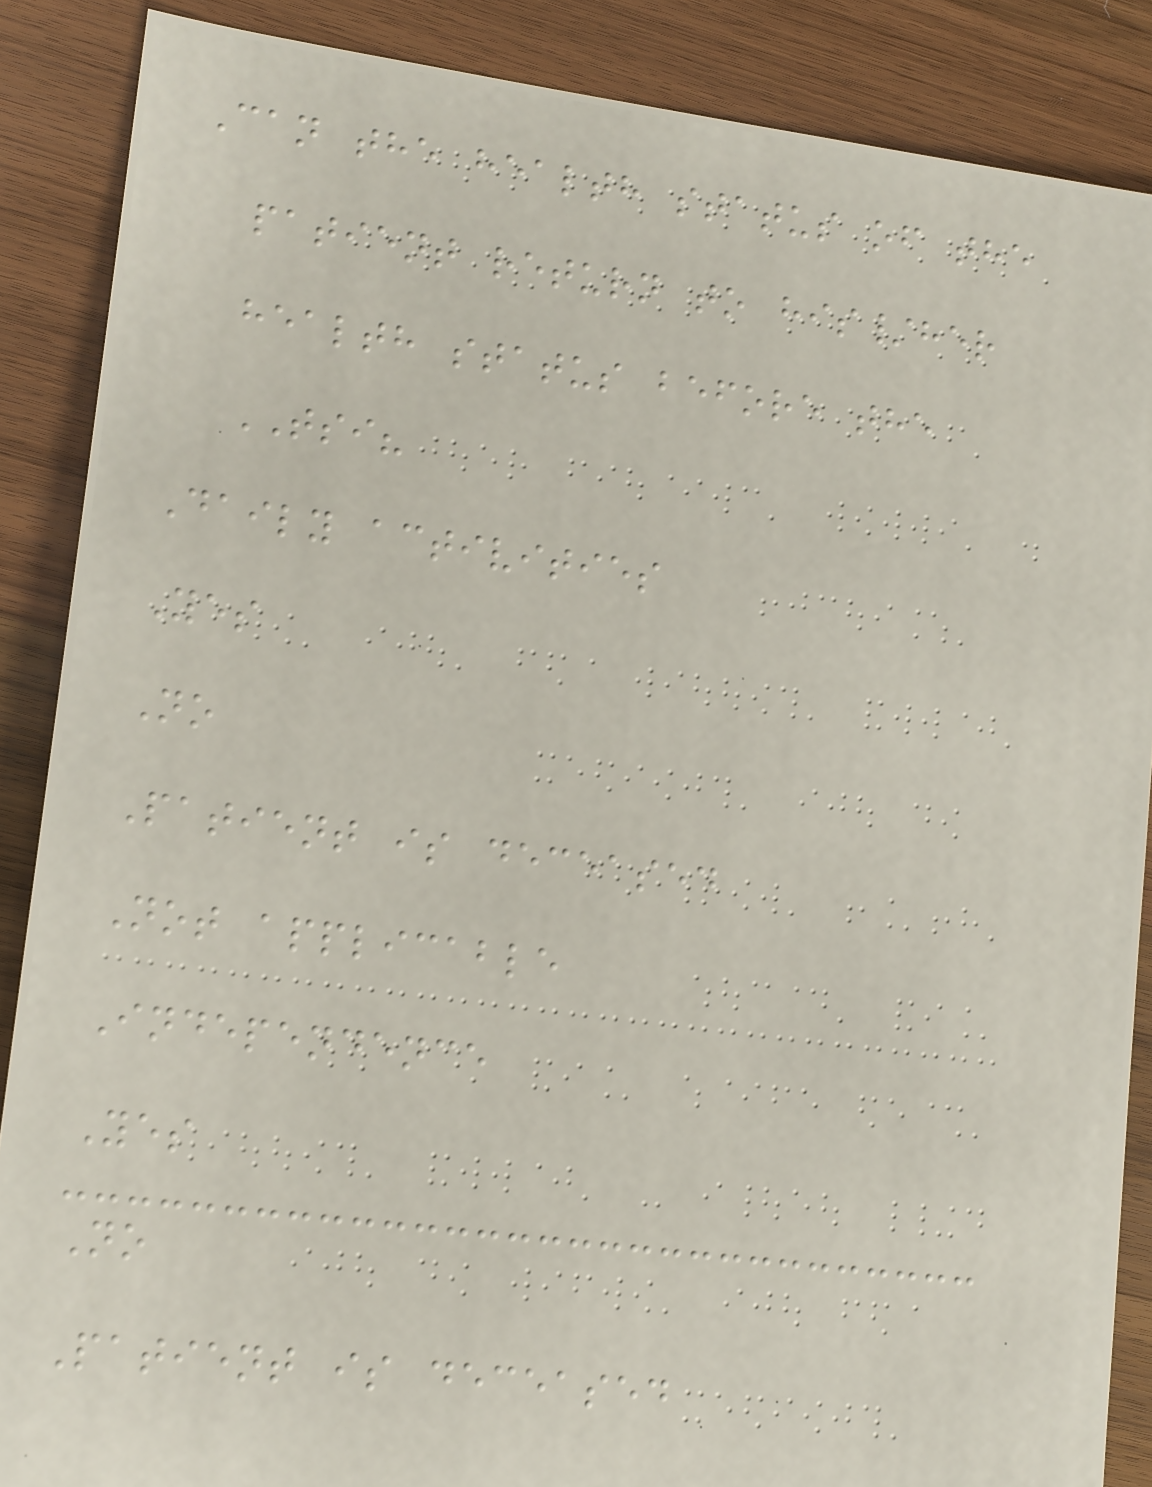Can the health status of the
patient return to his/her
health status before the
TSI?
Daily activities
Yes
No
Patient is deceased
Not applicable
Independence
Yes
No
Patient is deceased
